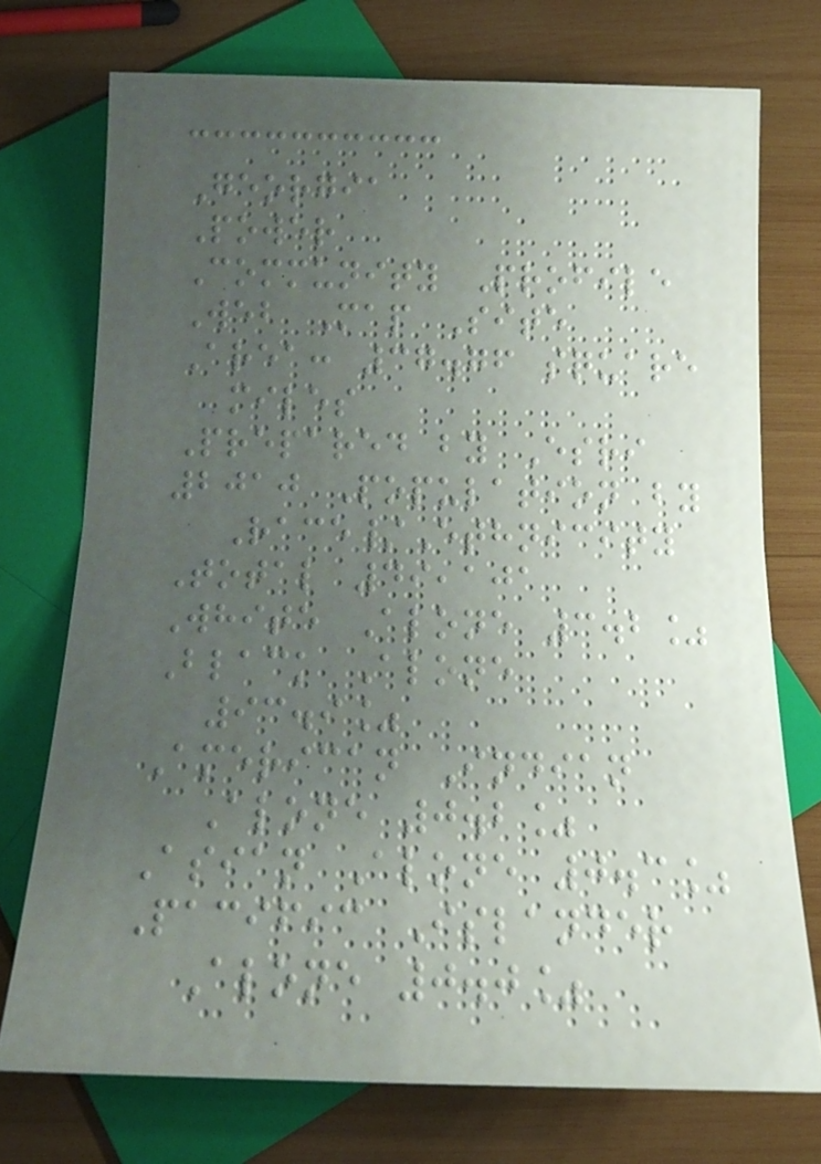Georgia
Power
Community Profile
Web Map Site
Area: 37.76 square
miles
Prepared by Esri
2010 Population by
Race/Ethnicity
Total 49,101
White Alone 3.2%
Black Alone
93.9%
American Indian
Alone 0.2%
Asian Alone 0.3%
Pacific Islander
Alone 0.0%
